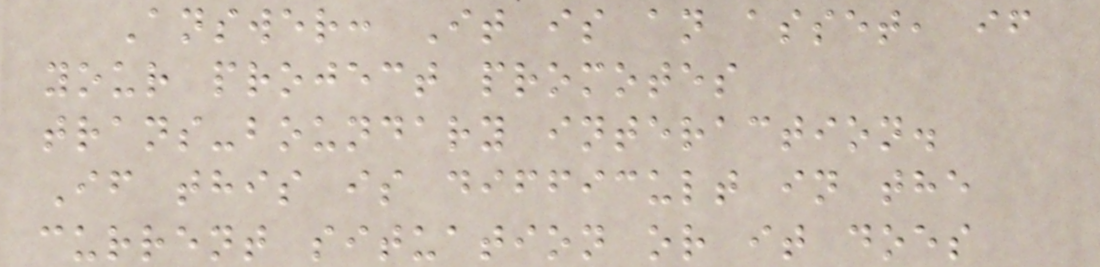Answer: It is an asset, if
your project promotes
trans-boundary interaction.
If this is difficult in the
current situation or it does
